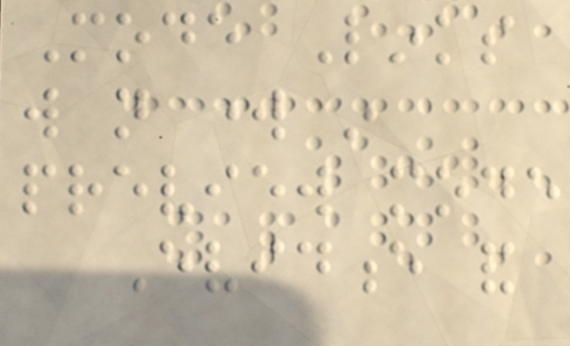Mode Links
will not work in
preview mode
Evidence and
